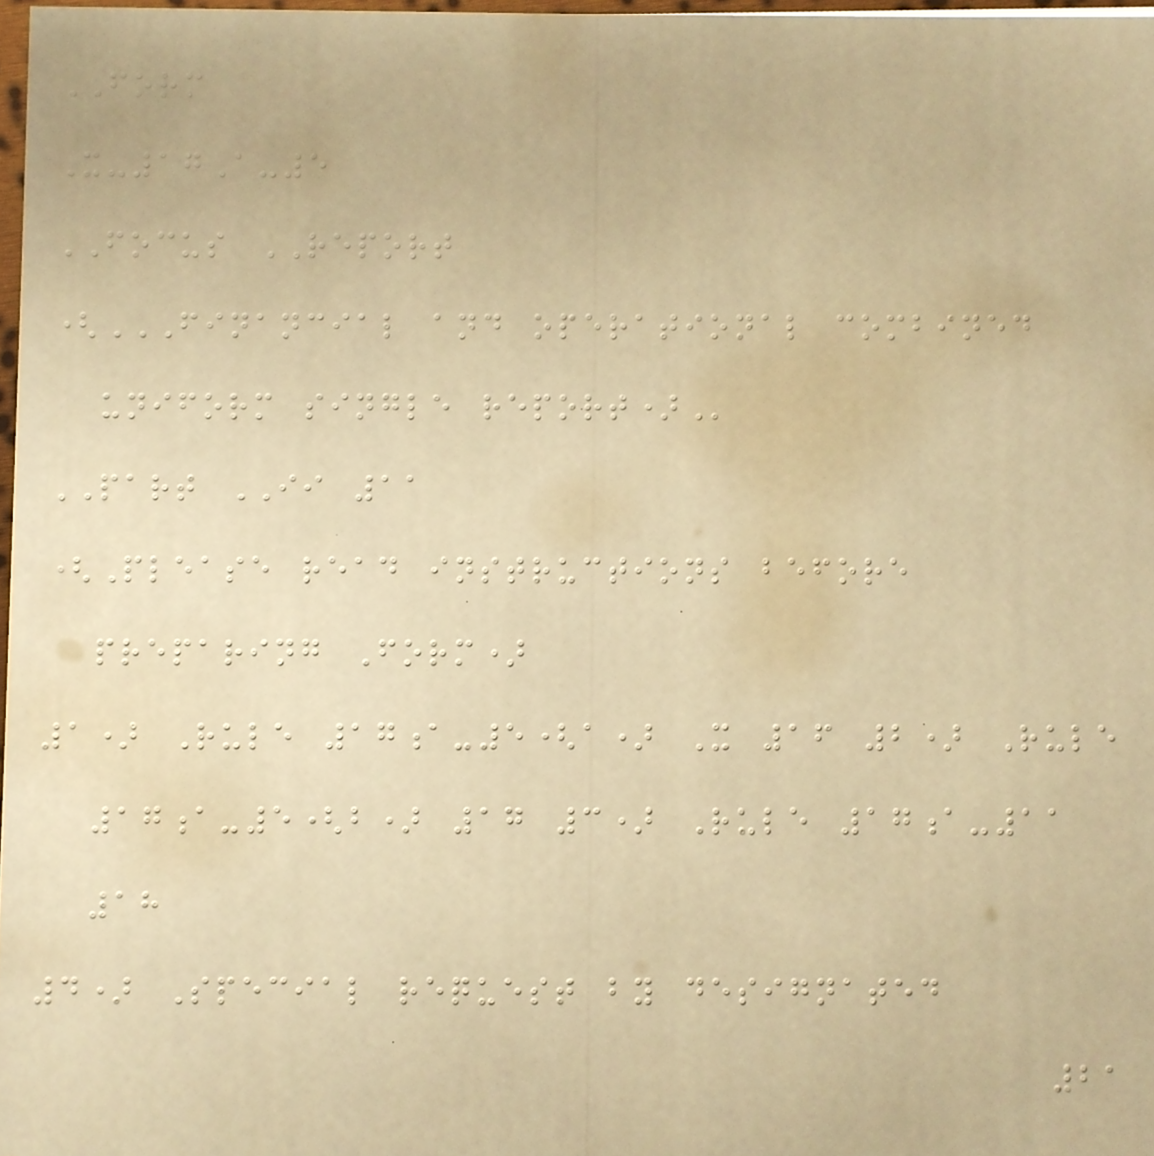FORM
X-17A-5
FOCUS REPORT
(FINANCIAL AND OPERATIONAL COMBINED
UNIFORM SINGLE REPORT)
PART II 11
(Please read instructions before
preparing Form)
1) Rule 17a-5(a) X 16 2) Rule
17a-5(b) 17 3) Rule 17a-11
18
4) Special request by designated
21
